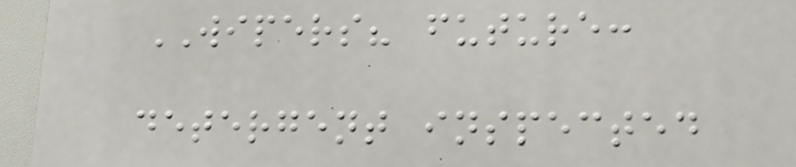WIPERS? future:
detergent inspected
